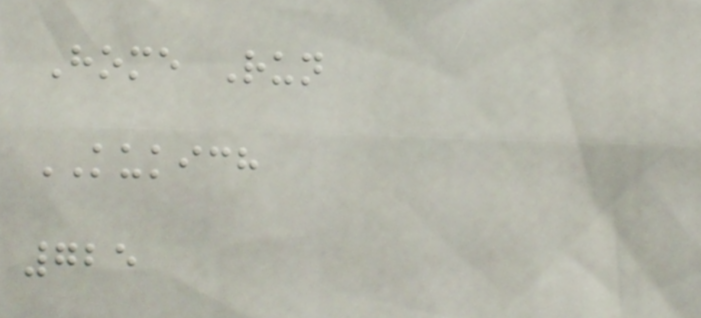Home Run
KUKICH
725
